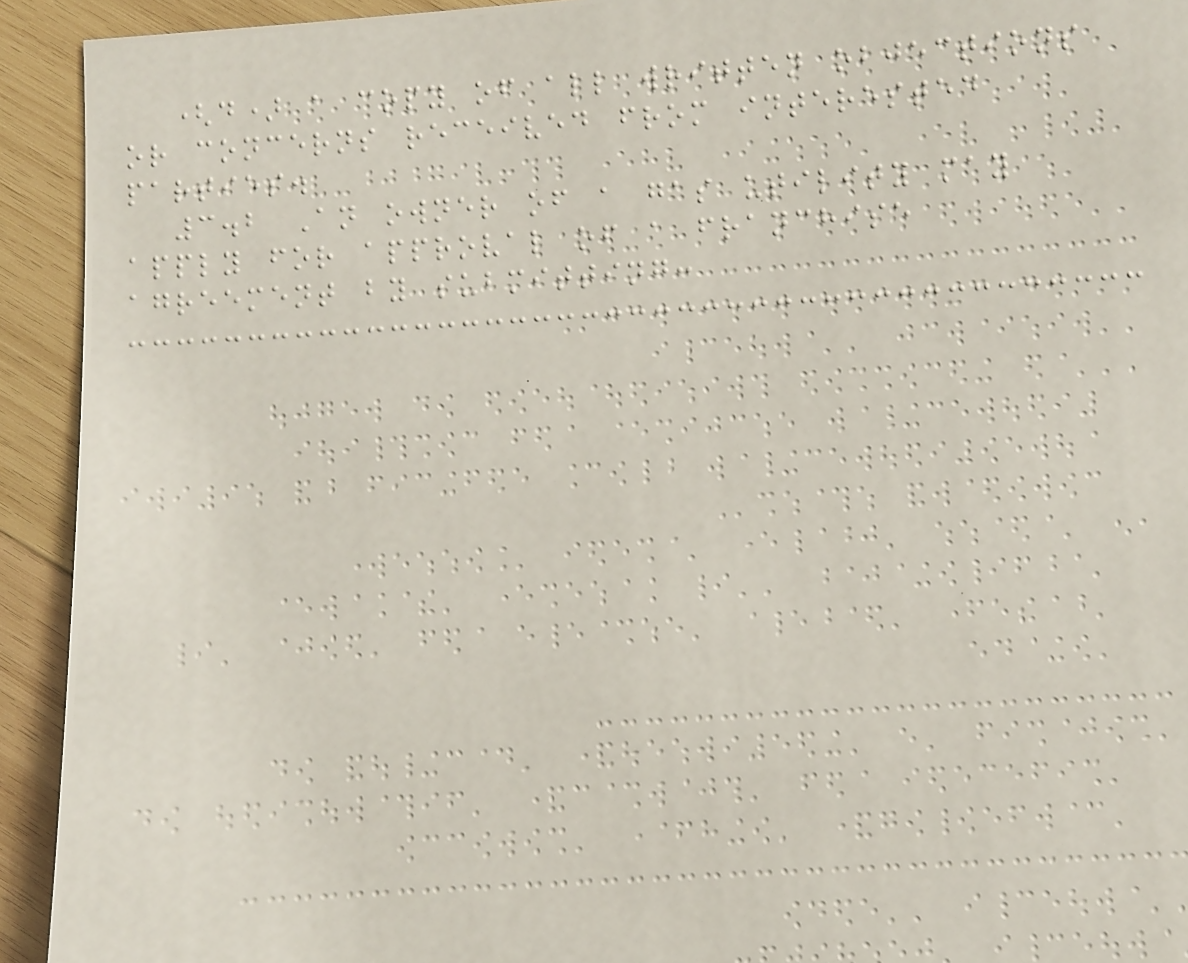(d) a copy of all written objections
or concerns received from interested
parties.
3.2 An owner of a gas utility may
apply for approval of a franchise
agreement by submitting:
